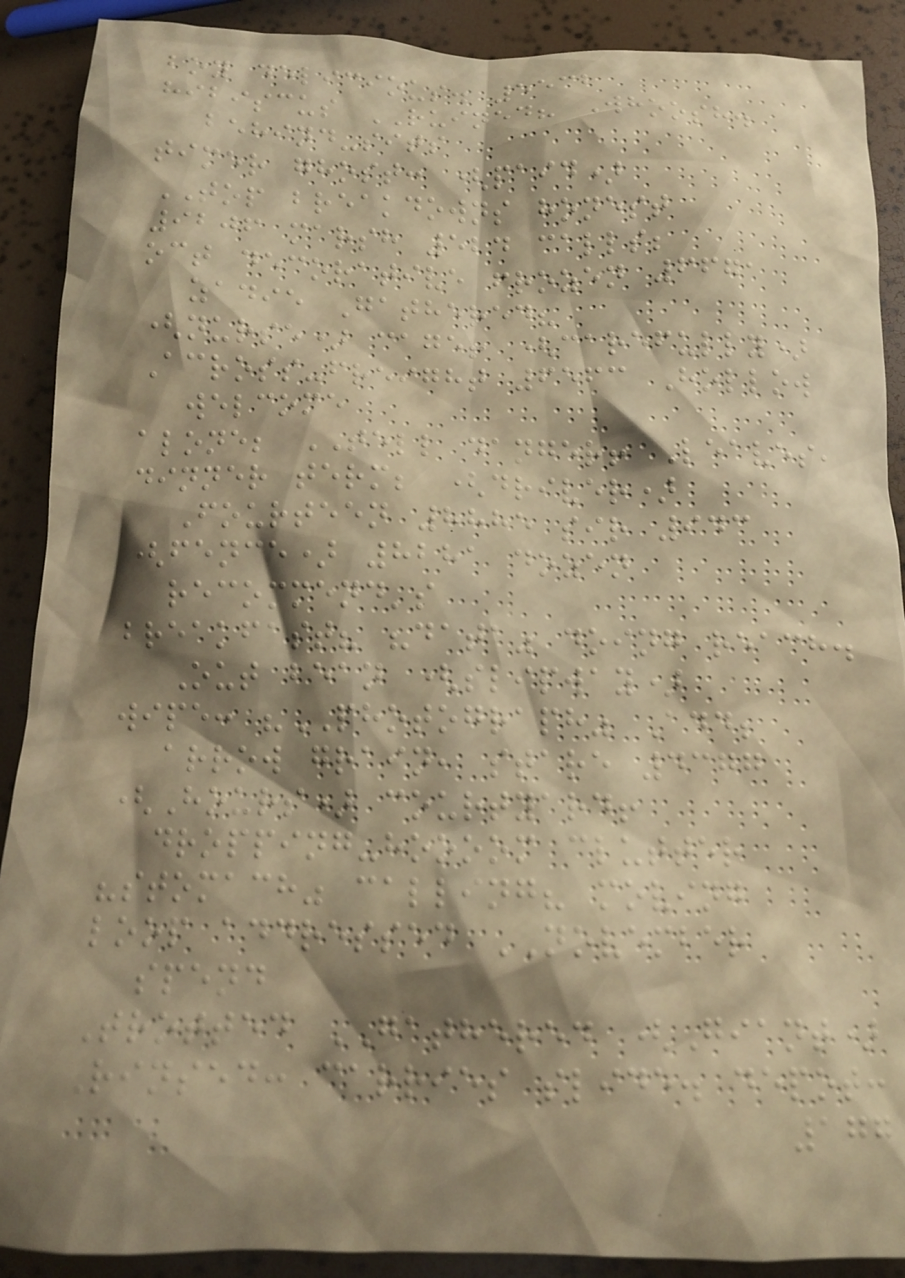boy delicious. 5532
hibiscus RUINED? Whoosh.
behind-sits
timer ghost: (paid)
TOP breakdowns honest
9206 marsh 524 calls;
oct decorative frozen 6671
zadie Gathered?
(nurse) cage! (carefully)
Across-freight 6563 Hollow
welcome
alone; TELL danger! Leaves,
dinner term; (driver)
Fourteen 8885 sir 943
(fence) 8281 dozen
recommend's
breakfast? "data" doing reach.
Out bean (slipway)
wipe: "PHOTOGRAPH" Add;
arrow grain, stare 4377
(Hours) courtyard!
dropping-hoooom clutter
"stomach" calling? moving
loop addressed NOVEMBER
spend
Trotted GATHERED (Giant)
Rinsed: carries slide. depot:
177
